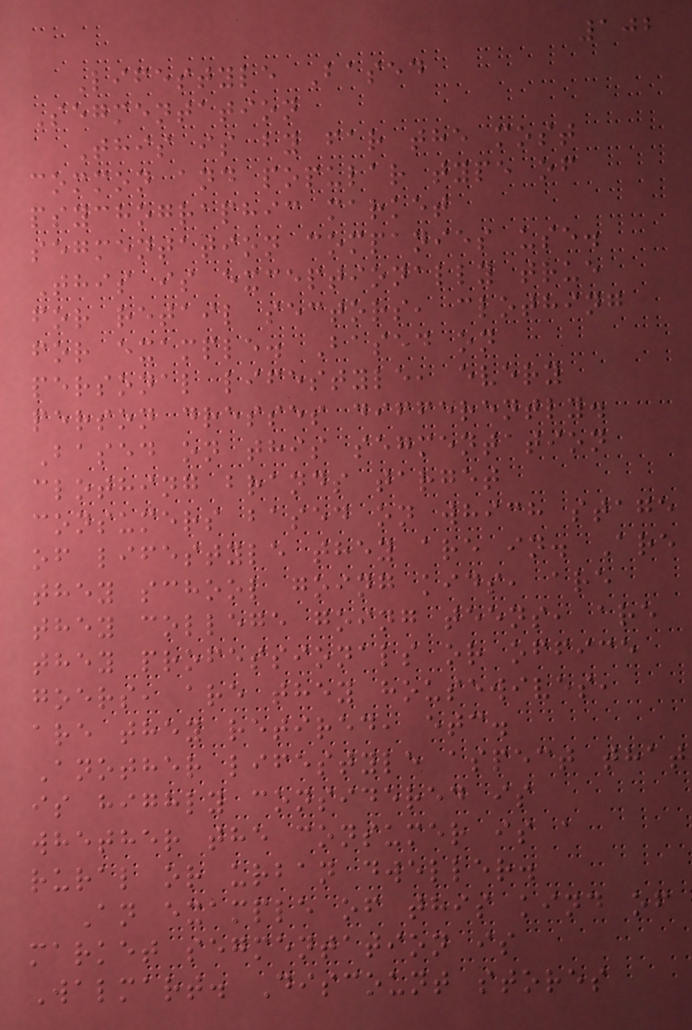102
Lifestyle Based
Segmentation
This is by far the most
common and popular type of
psychographic market
segmentation companies use.
This is exceptionally true
for retail sectors, clothing
for example. Based on
personal lifestyle, every
person dresses differently.
Based on this segmentation
clothing brands target
consumers based on which stage
of lifestyle they are in. Are
they school going kids, are
they college going teens, are
they professionals or office
goers, are they housewives,
are they retired, etc.
Another lifestyle aspect that
is highly considered is
whether the consumer is a
rural or urban dweller.
An example of this kind of
market segmentation is
Walmart. Discount stores
